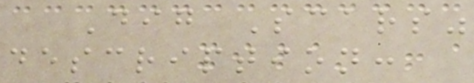Dig Scars"
description:
